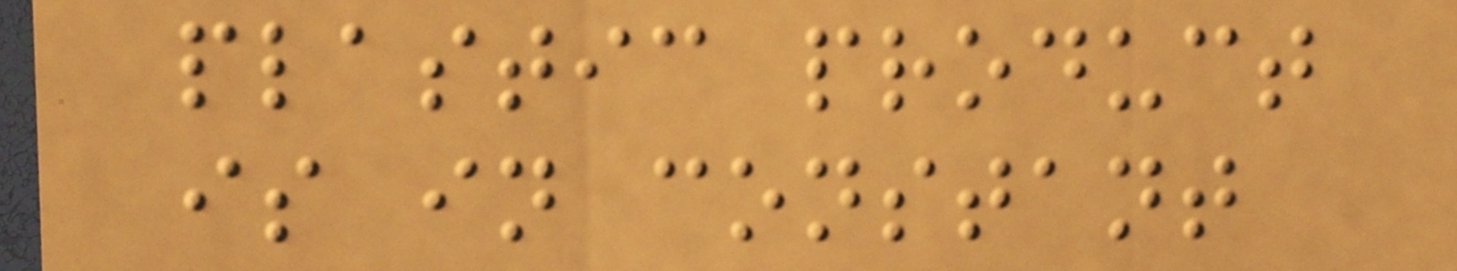plastic product
is in constant
